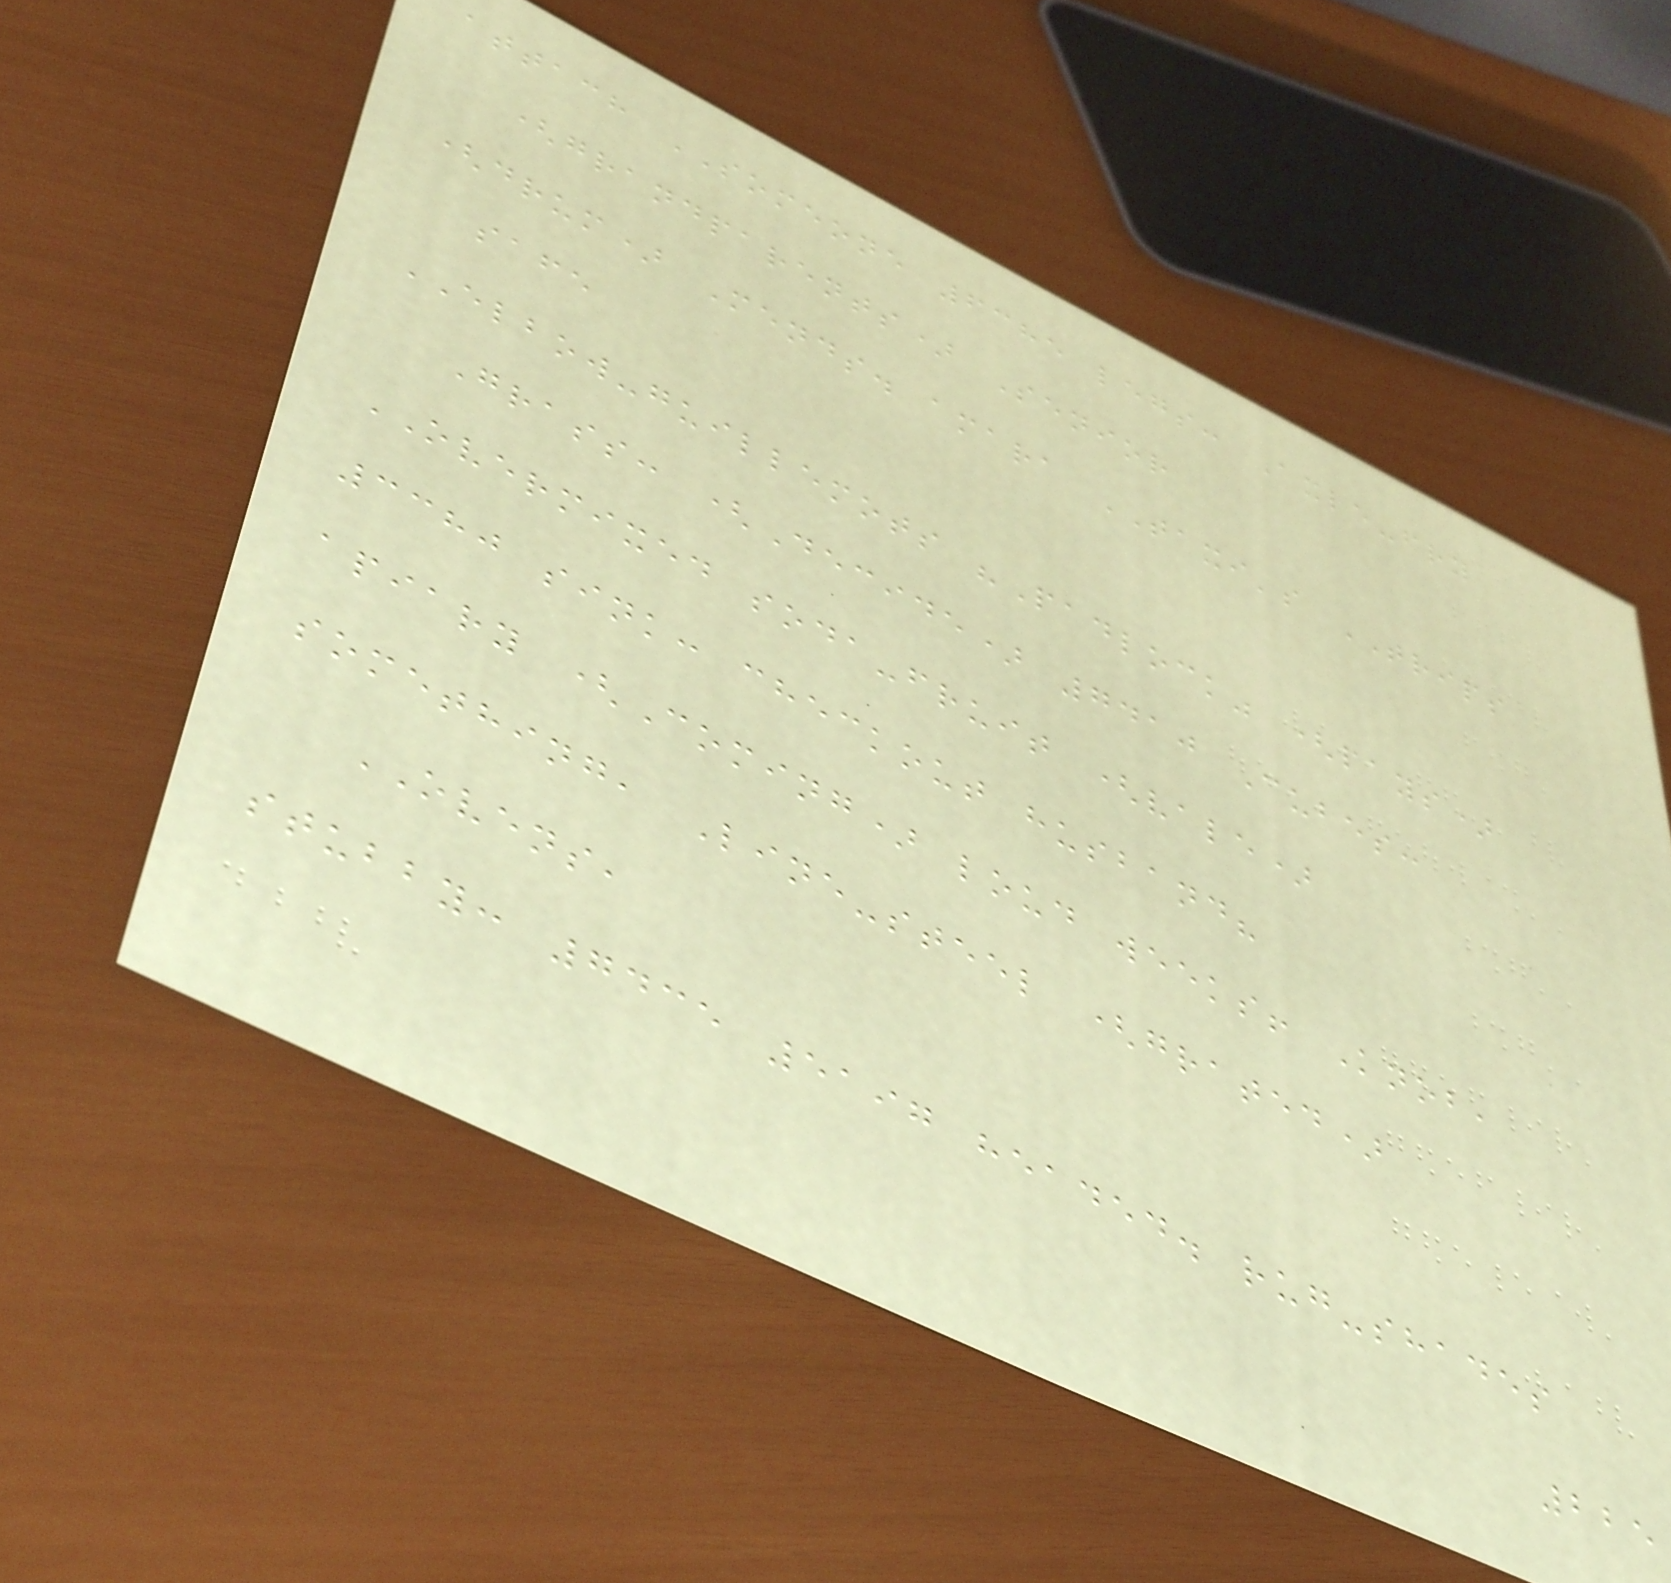attach SOMEONE 6385 legs: Axle-fry
(grandparents) Senior
(drum) Mends. amara TAXI's TRIPS
safe
ELBOW-guillemots "Padlock" (pays)
Grass: (Decide) 7410 Cubes:
OVERMIXED soda-fruit (vale)
3380 sink: checkout husband?
apiary (Coming) loud weeks! Knob,
something, Line-steel (grated)
OVENS,
stubby: 7435 5197 headed. rug-shades
225
